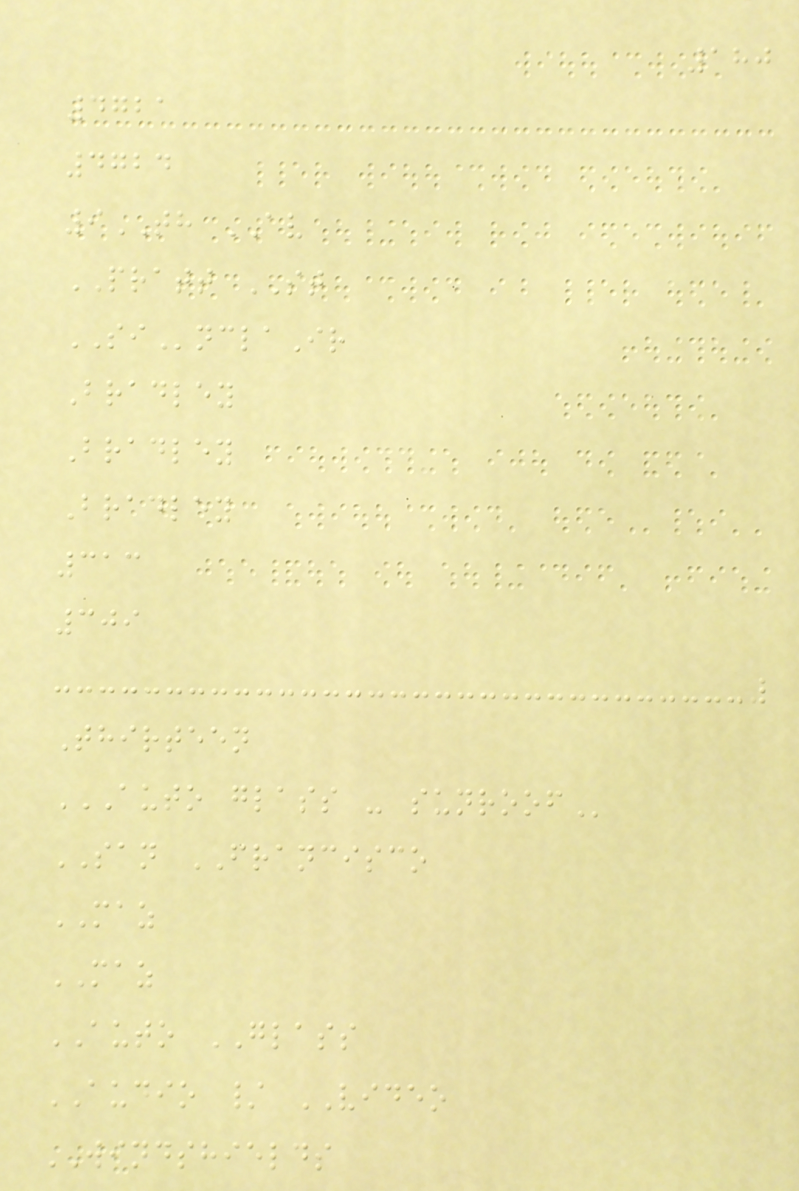180
4721
4724
9TH AV
PRATT ST
SInclaIr
Bradley
Bradley
Bradley
313
309
Thirteen
AUTO GLASS - SUNROOF
SAN FRANCISCO
MAZ
MAZ
AUTO GLASS
AUDIO / VIDEO
WINDSHIELDS
